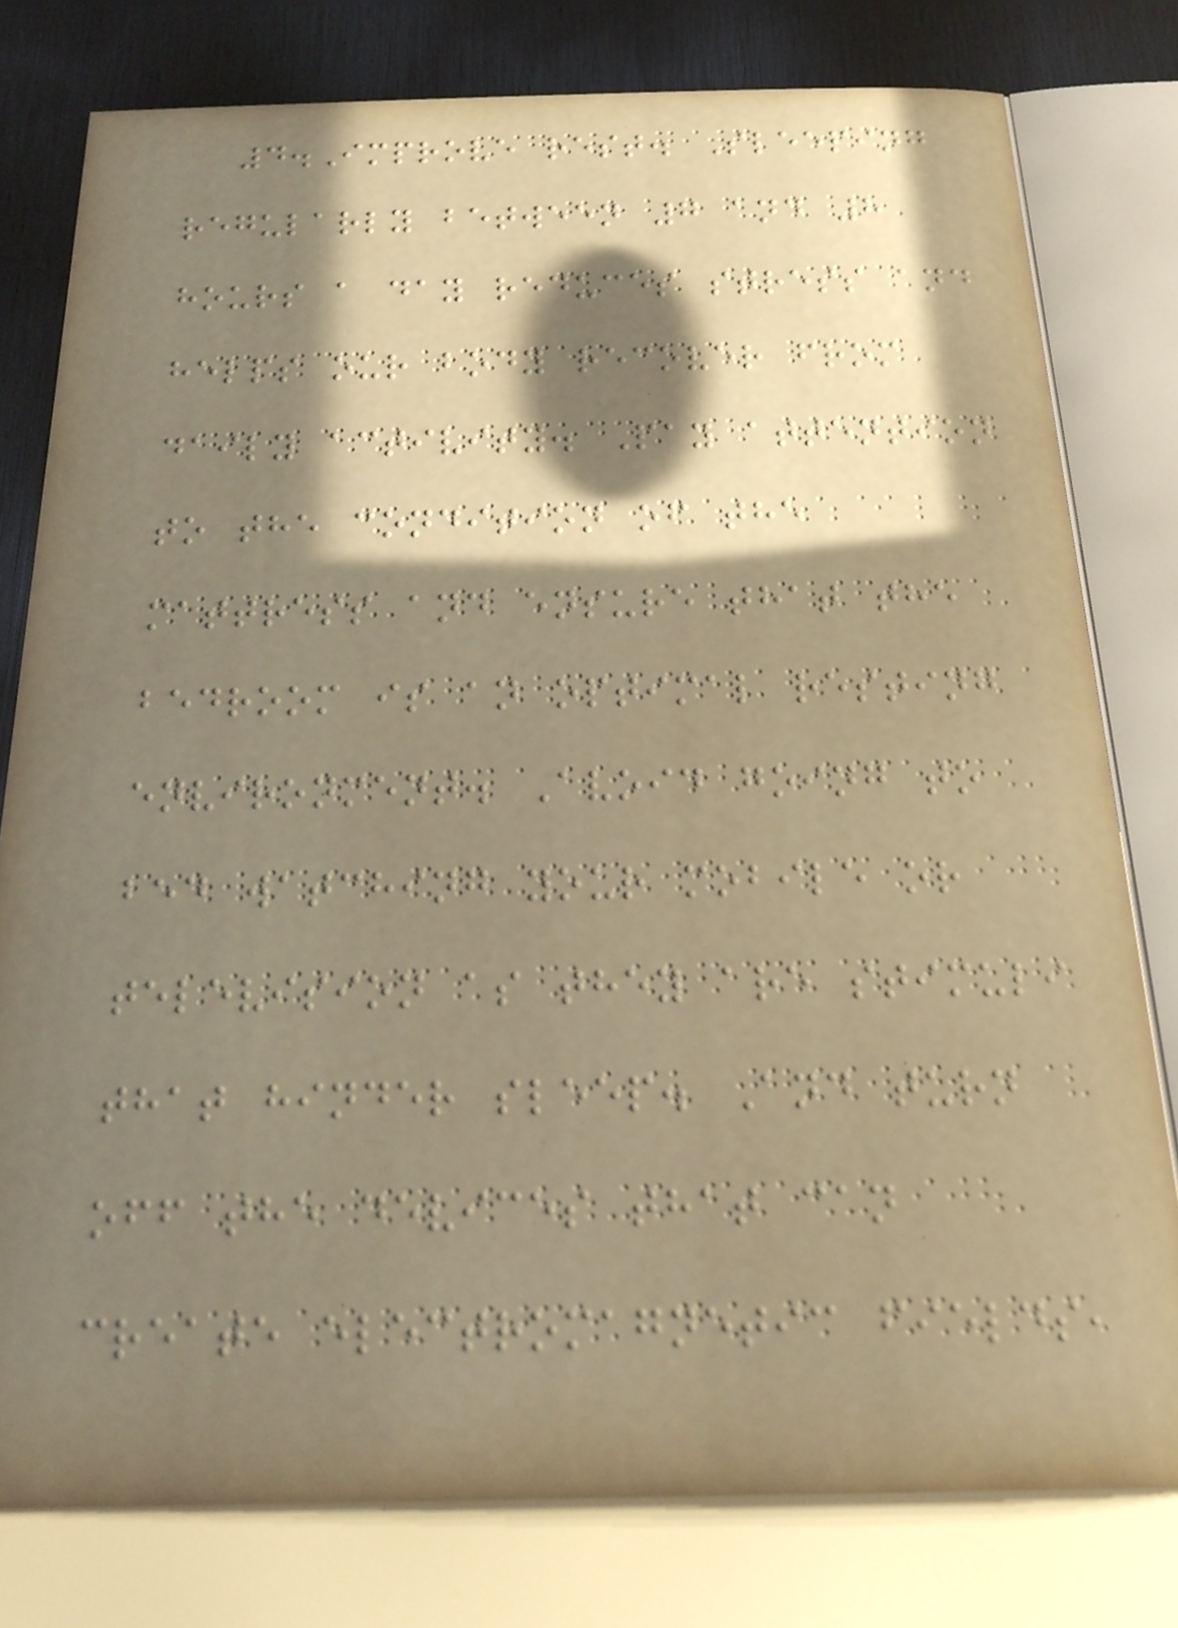4.Improve rest. Sleeping
regularly between 7 and 8
hours a day reduces stress and
helps our body recover from
daily activity. Pay attention
to the condition of the
mattress and ensure that the
bedroom is an optimal resting
environment. Avoid going to
bed watching your mobile or
television as they are stimuli
that hinder sleep. And turn
off the devices that can
create electromagnetic fields,
